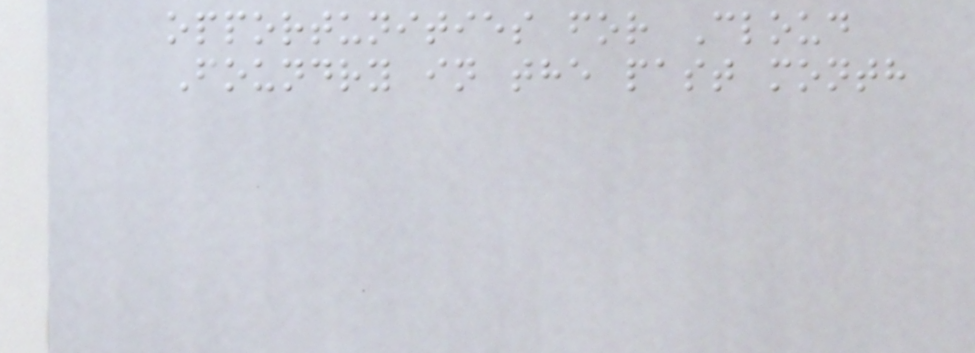opportunities for Cloud
Foundry in the past month
